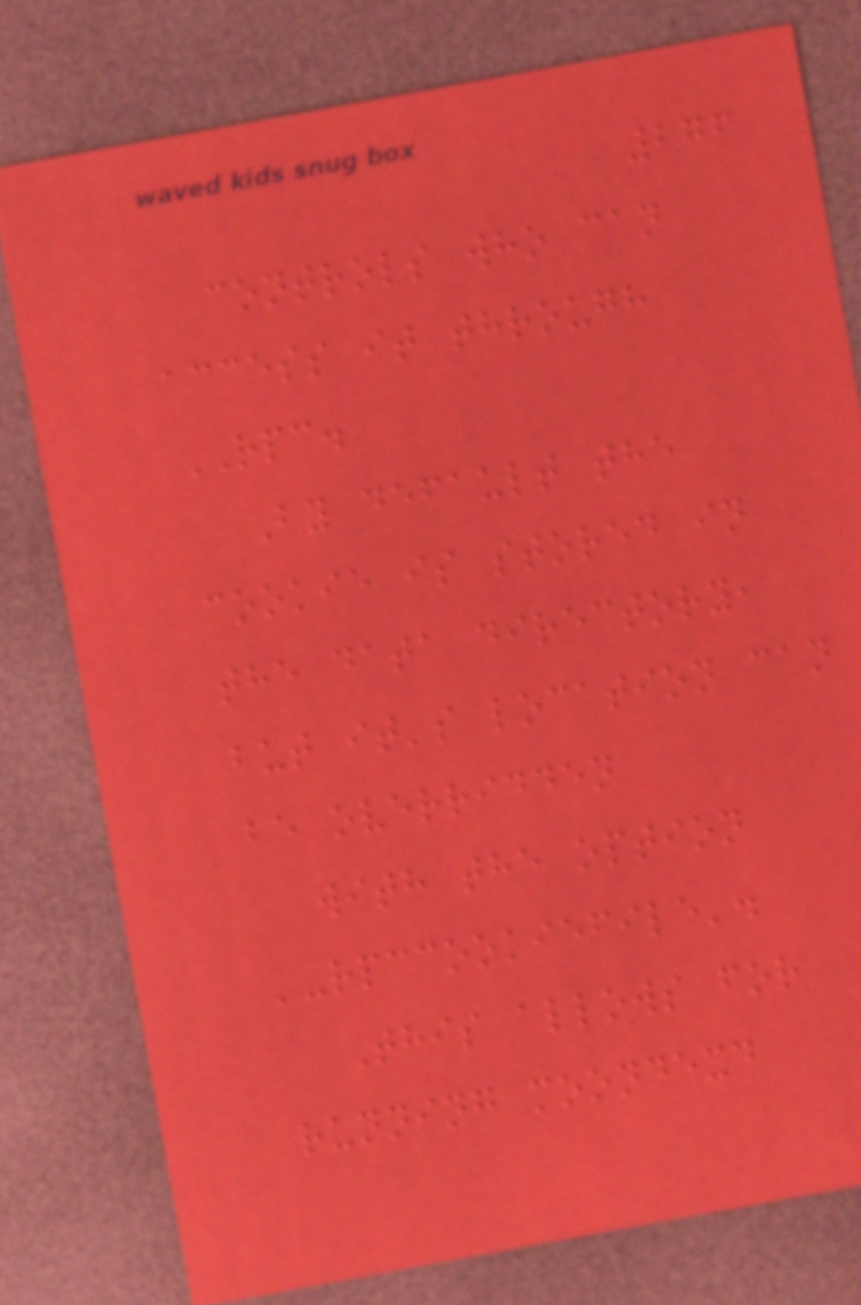276
controls who can
access it through
RPC.
By default the
cookie is stored in
the data directory,
but it's location can
be overridden
with the option
'-rpccookiefile'.
This allows for
running moondexd
